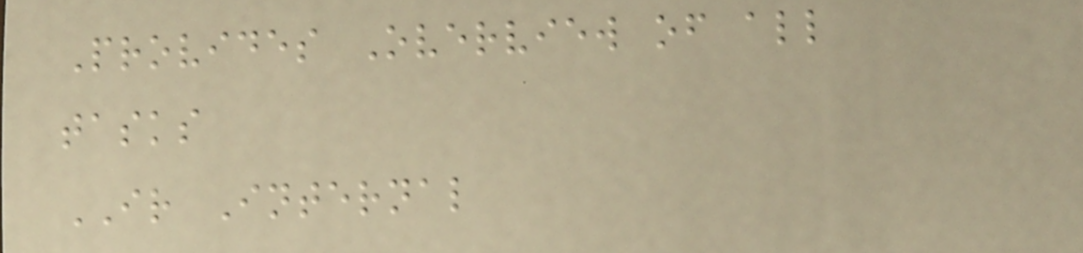Provides Overview of all
tasks
IR Internal
